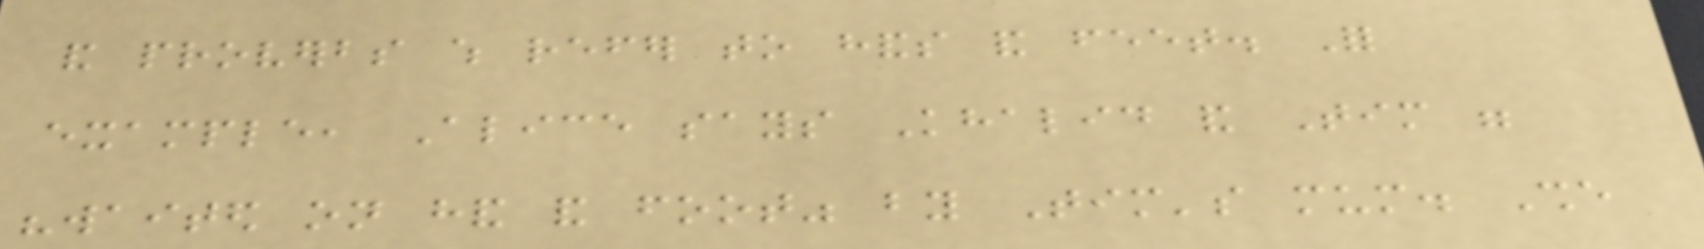and proverbs which refer to hands and feet. For
example, Alice says Khalid and Tim were
"waited on hand and foot" by Tim's mum. She
